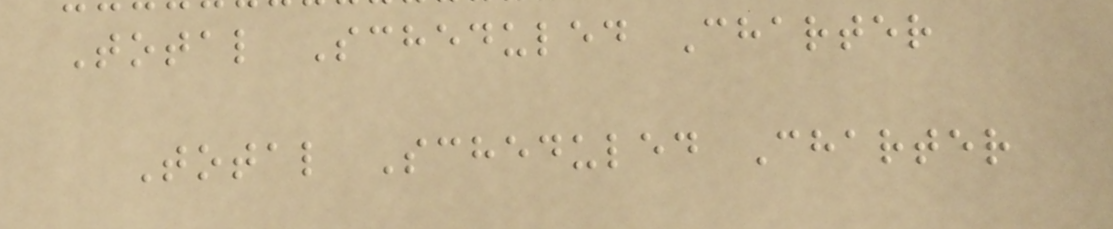Total Scheduled Charter
Total Scheduled Charter
